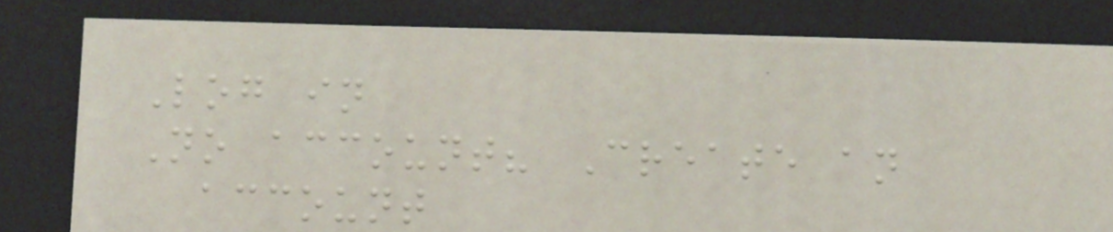Log in
No account? Create an
account
